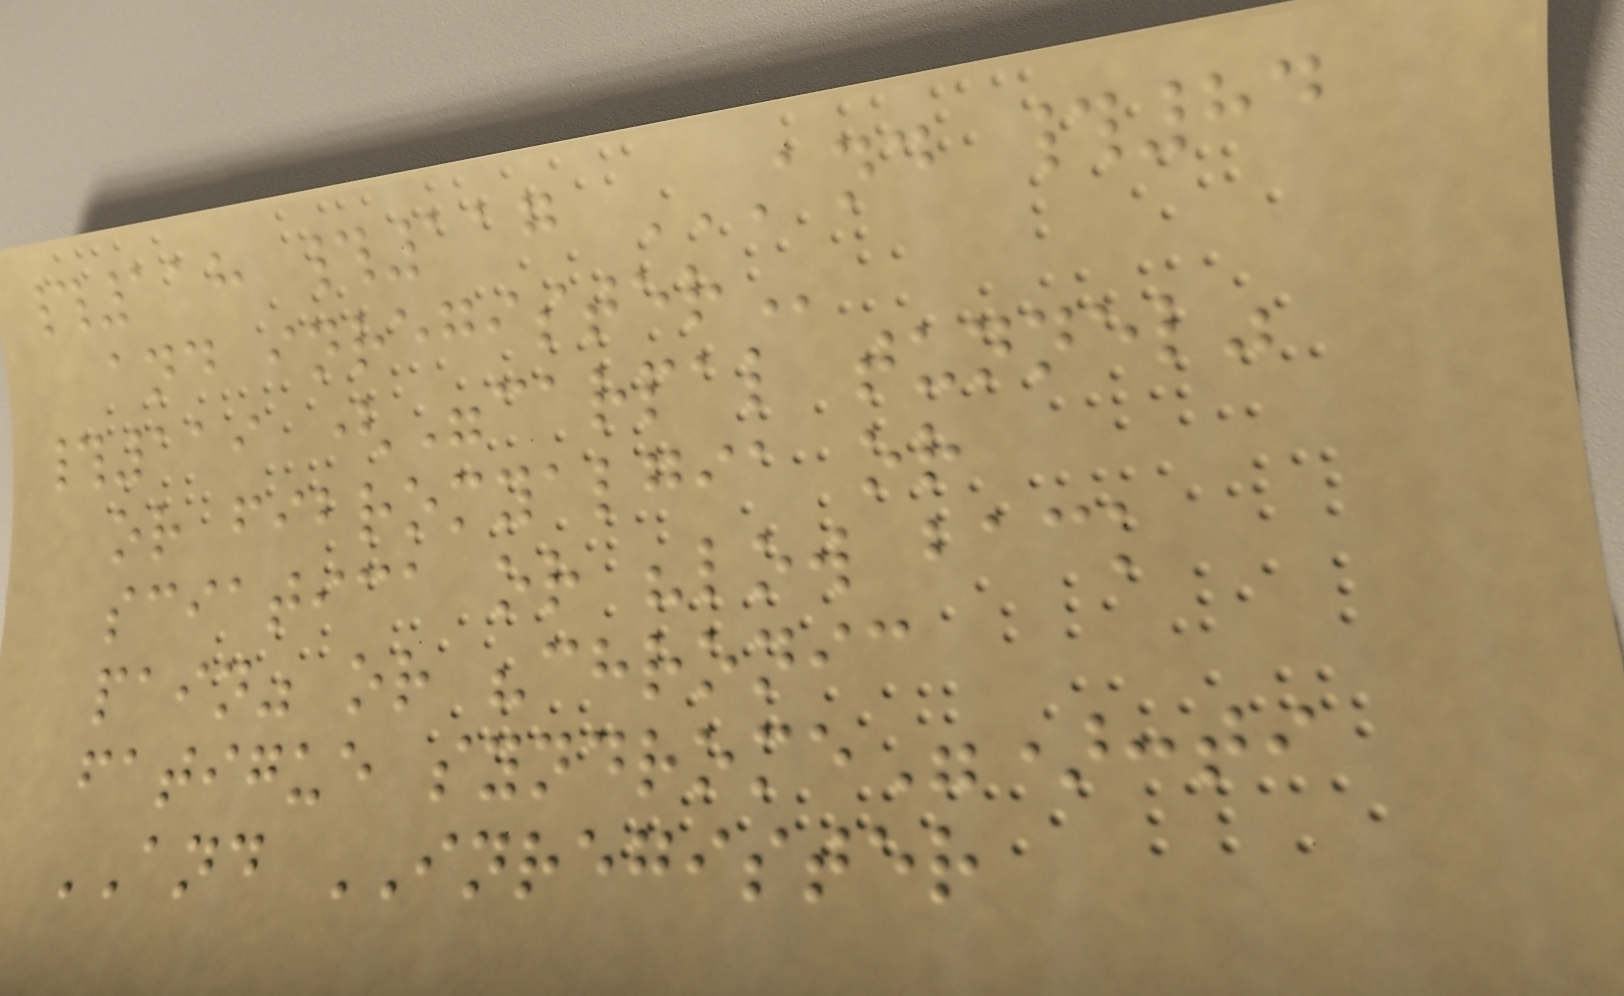#118 #117 AND #84
AND INREGISTER
#119 ("carpal tunnel"
or fibromyalgia or
sciatica or "low back
pain" or "chronic
fatigue syndrome"):ti
AND INREGISTER
